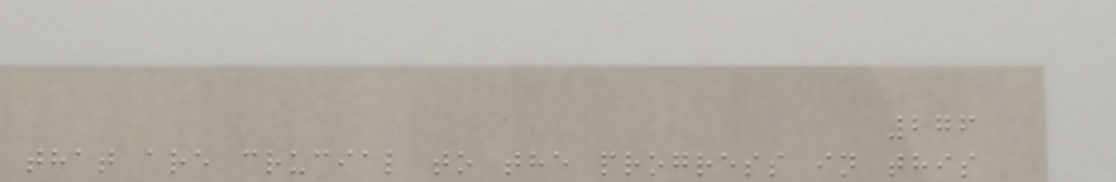276
that are crucial to the progress in this
